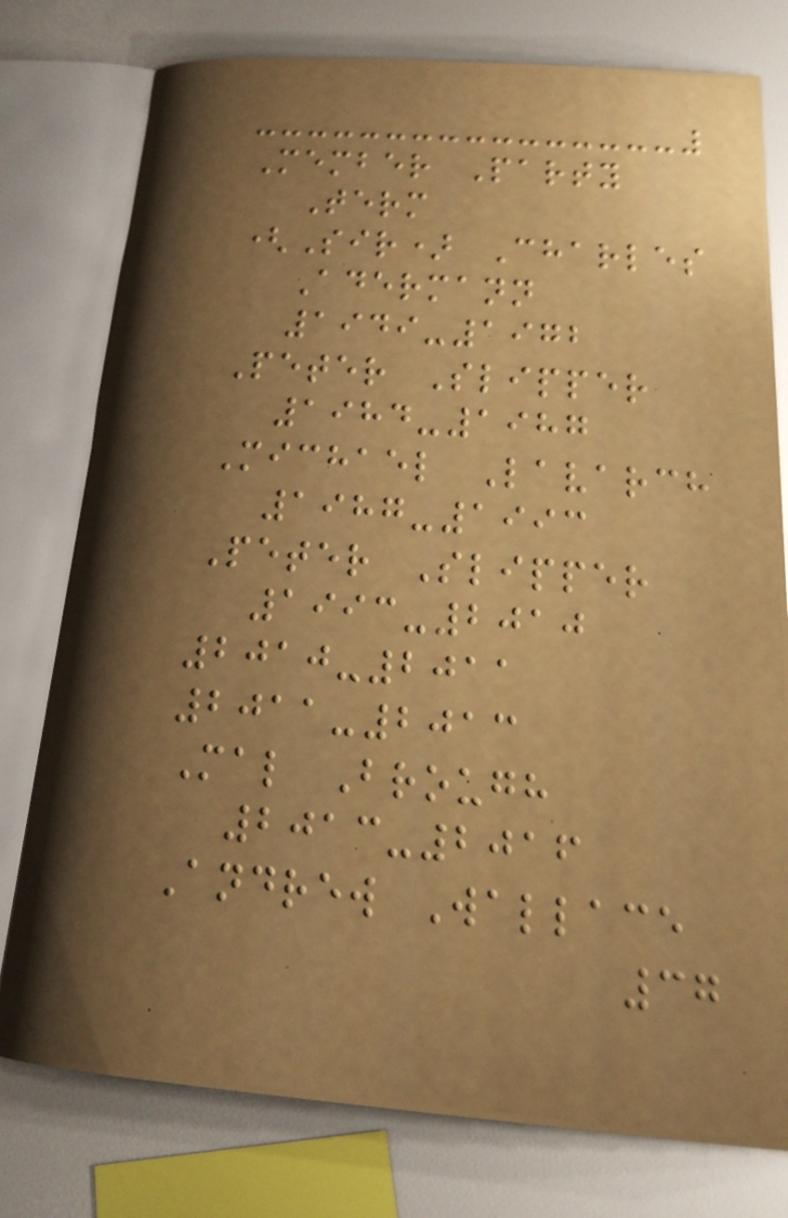Member Party
Term
(Sir) Charles
Adermann
1949-1972
Peter Slipper
1984-1987
Michael Lavarch
1987-1993
Peter Slipper
1993-2010
2010-2011
2011-2013
Mal Brough
2013-2016
Andrew Wallace
37
